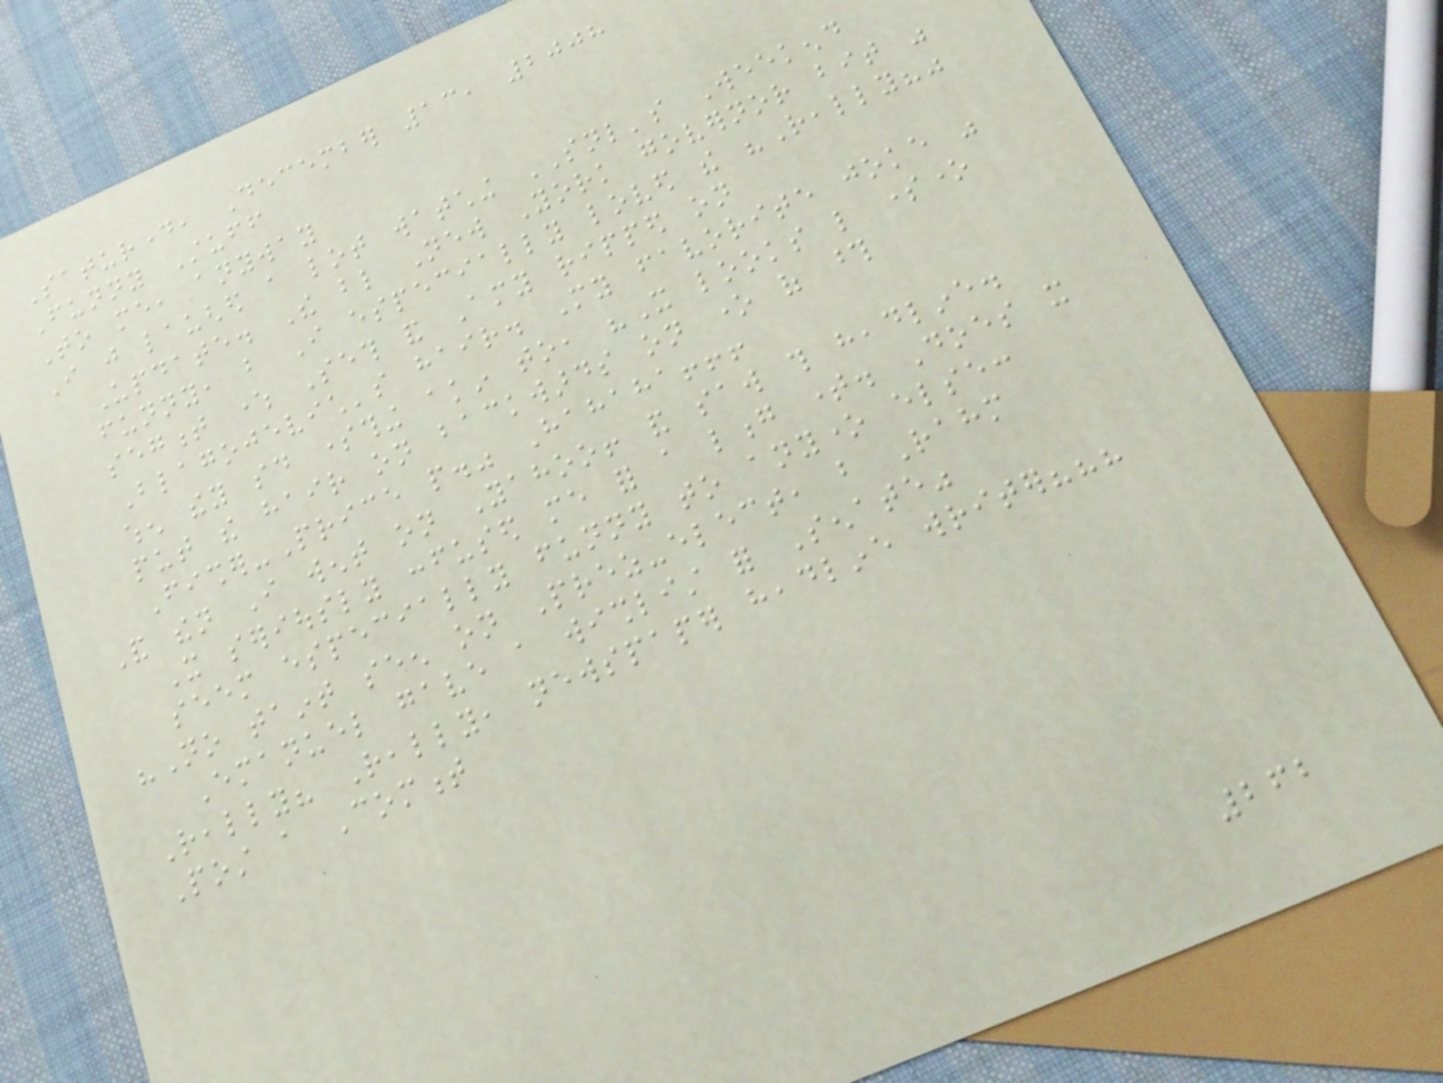Saturday, December 13, 2008
Funny Stuff
To me, anyway
I just laughed a lot watching SNL's Weekend
Update. The blind New York governor bit was
funny, but I especially loved the "Really?"
segment where Seth and Amy ripped on
Blagojevich's hair. My favorite joke was
when they said something akin to, "It looks like someone
put the hair on backwards on one of those
Fisher-Price people." Hahaha!!!
And then I went on Yahoo! and saw this headline.
It seriously confused me for a long time. Does it
seem especially funny to anyone else:
"No taint seen on Prez-elect, but Rahm
Emanuel gave a wishlist for Senate"
Really? Really, newspaper headline writer???
Post a Comment
262
